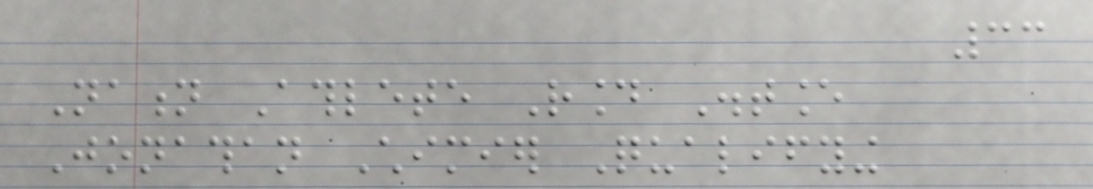33
Nation Athlete Round Distance
Jonathan Chimier Qualifying
